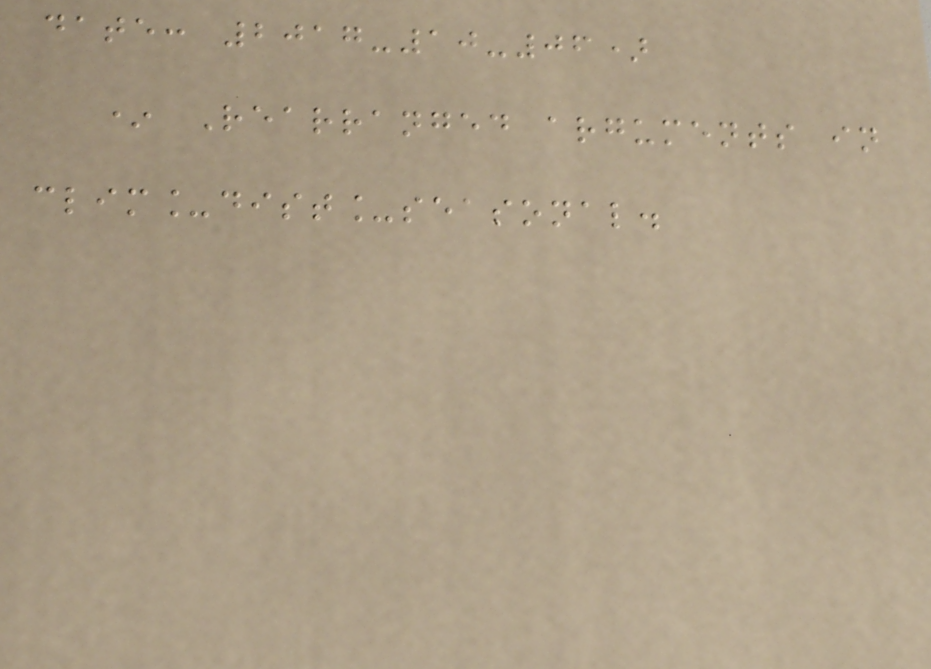date: 2017-10-06)
* Rearranged arguments in
clim_dist_seasonal.
